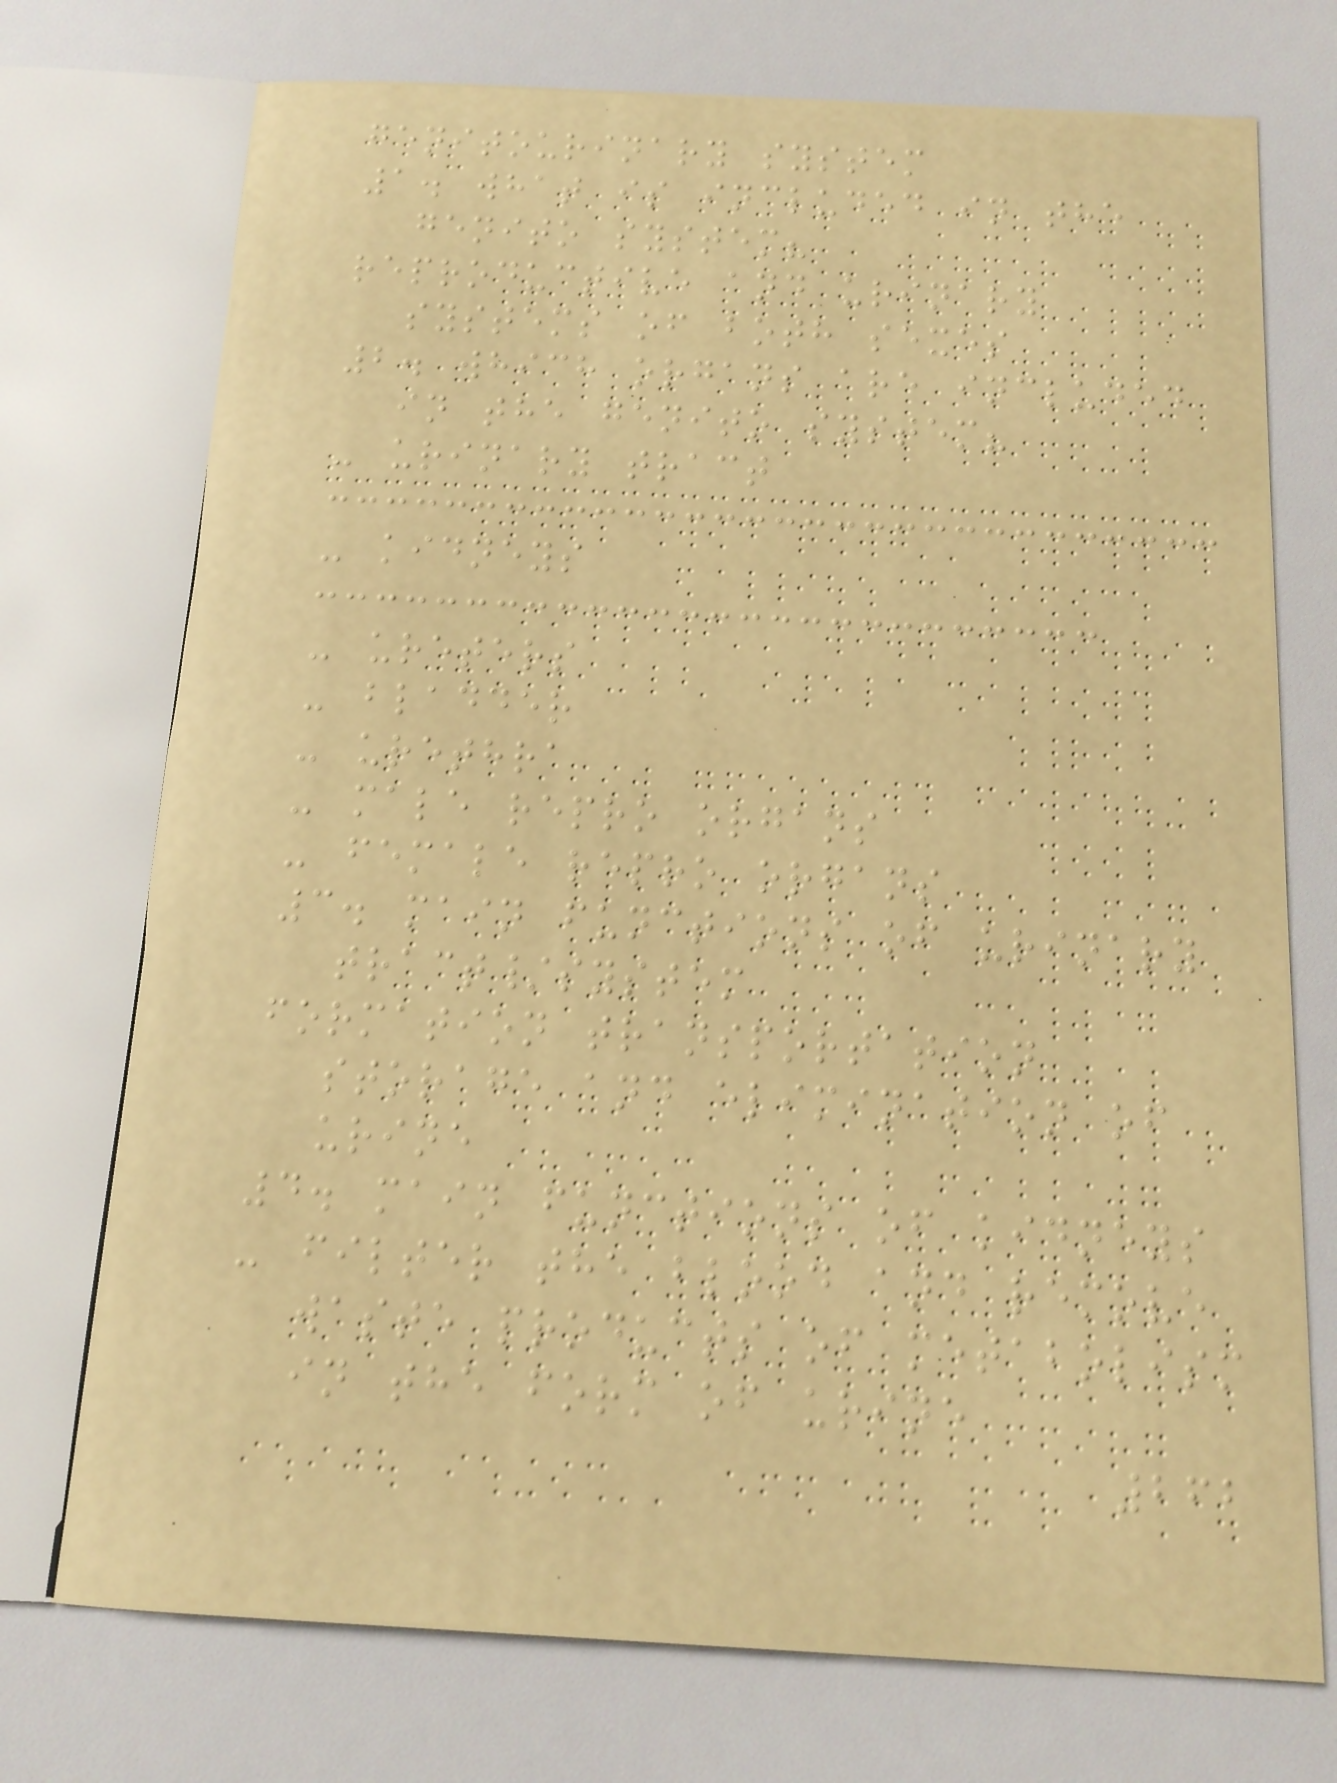genitourinary system
1. what is included in the
genito system?
reproductive and urinary
systems of both sexes
2. which organs are included
in the genito system?
- urinary tract
- kidneys
- ureters
- bladder
- urethra
- male repro organs
- female repro organs
3. main functions of urinary
tract/system
formation transportation
storage and elimination of
urine
4. main functions of kidneys
- filter the blood and remove
waste products of metabolism
in the form of urine
262
